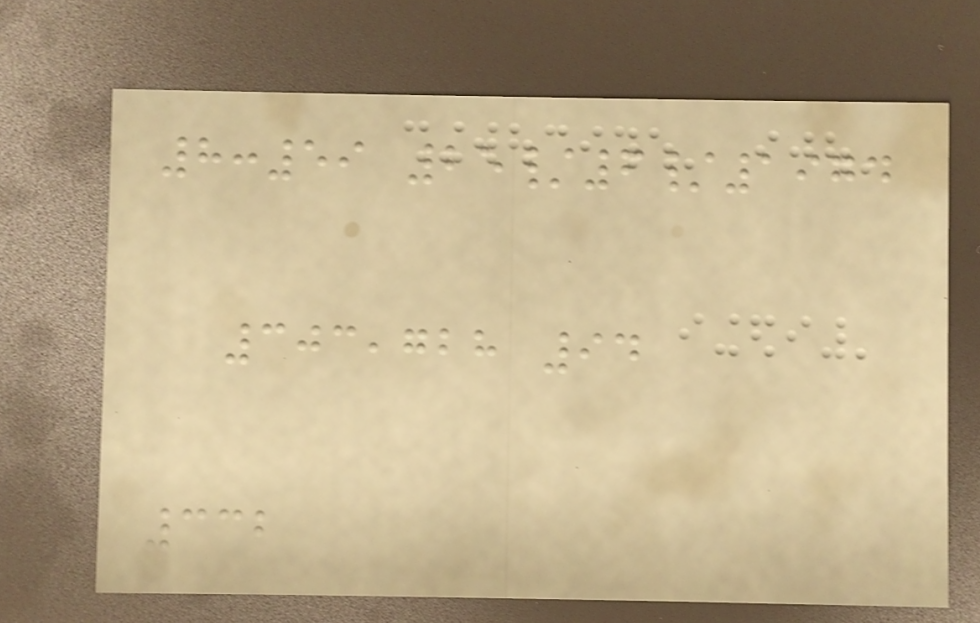8:59 25/6/1974
303,728 94
332
